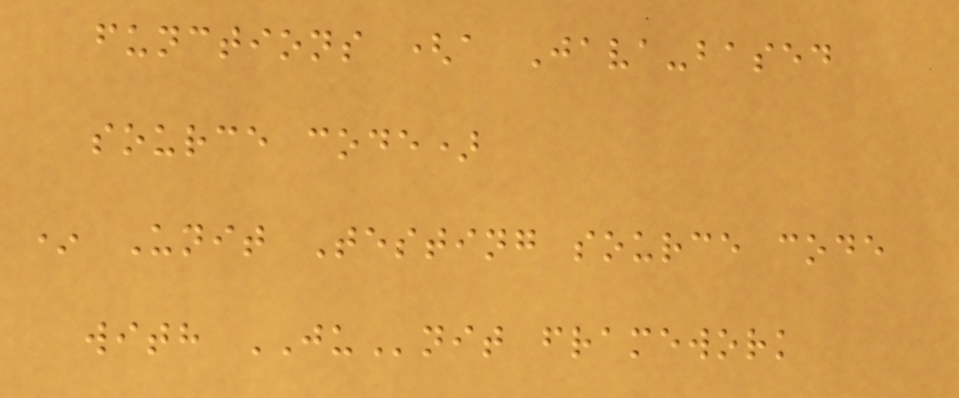functions (a Java-based
source code)
* Unit Testing source code
with JUnit framework
